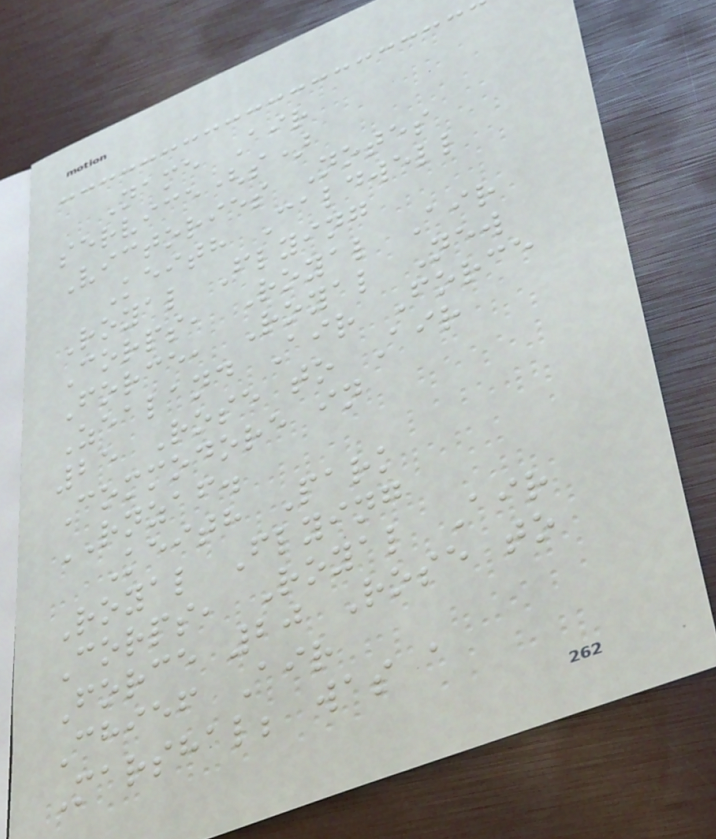Name Air
service(s)
Victories Notes
Keith Caldwell
Royal Flying
Corps, Royal Air
Force, Royal New
Zealand Air Force
25 Rose to Air
Commodore in
RNZAF.
Keith Park
Royal Flying
Corps, Royal Air
Force 20 Rose to
Chief Air
Marshal; was a
